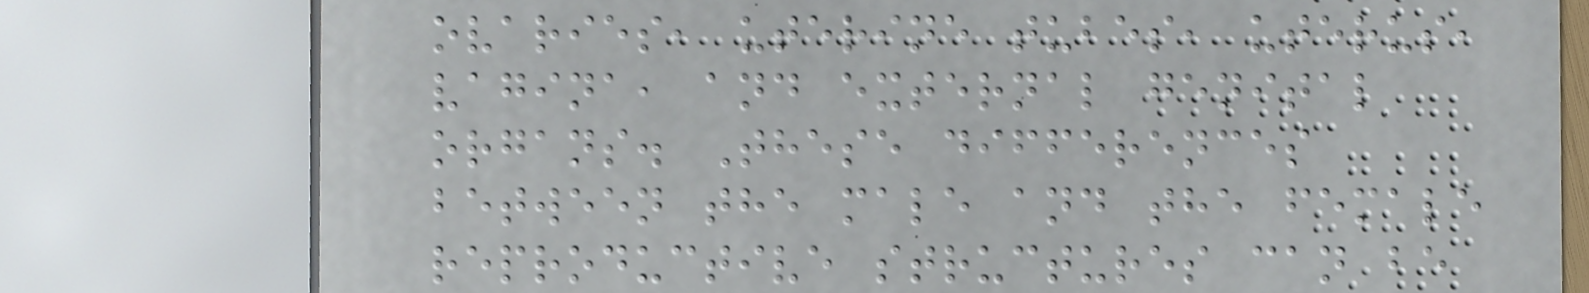ovaries, uterine tubes, uterus,
vagina, and external genital
organs. These differences
between the male and the female
reproductive structures can be
